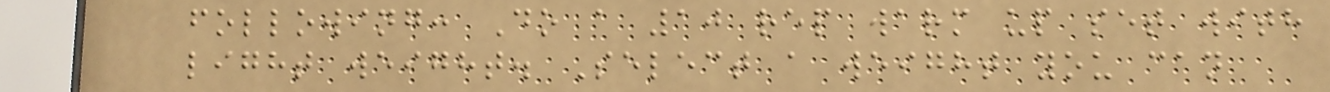following: Do a 10 rep warm up set with
light weight. Select a weight you can
